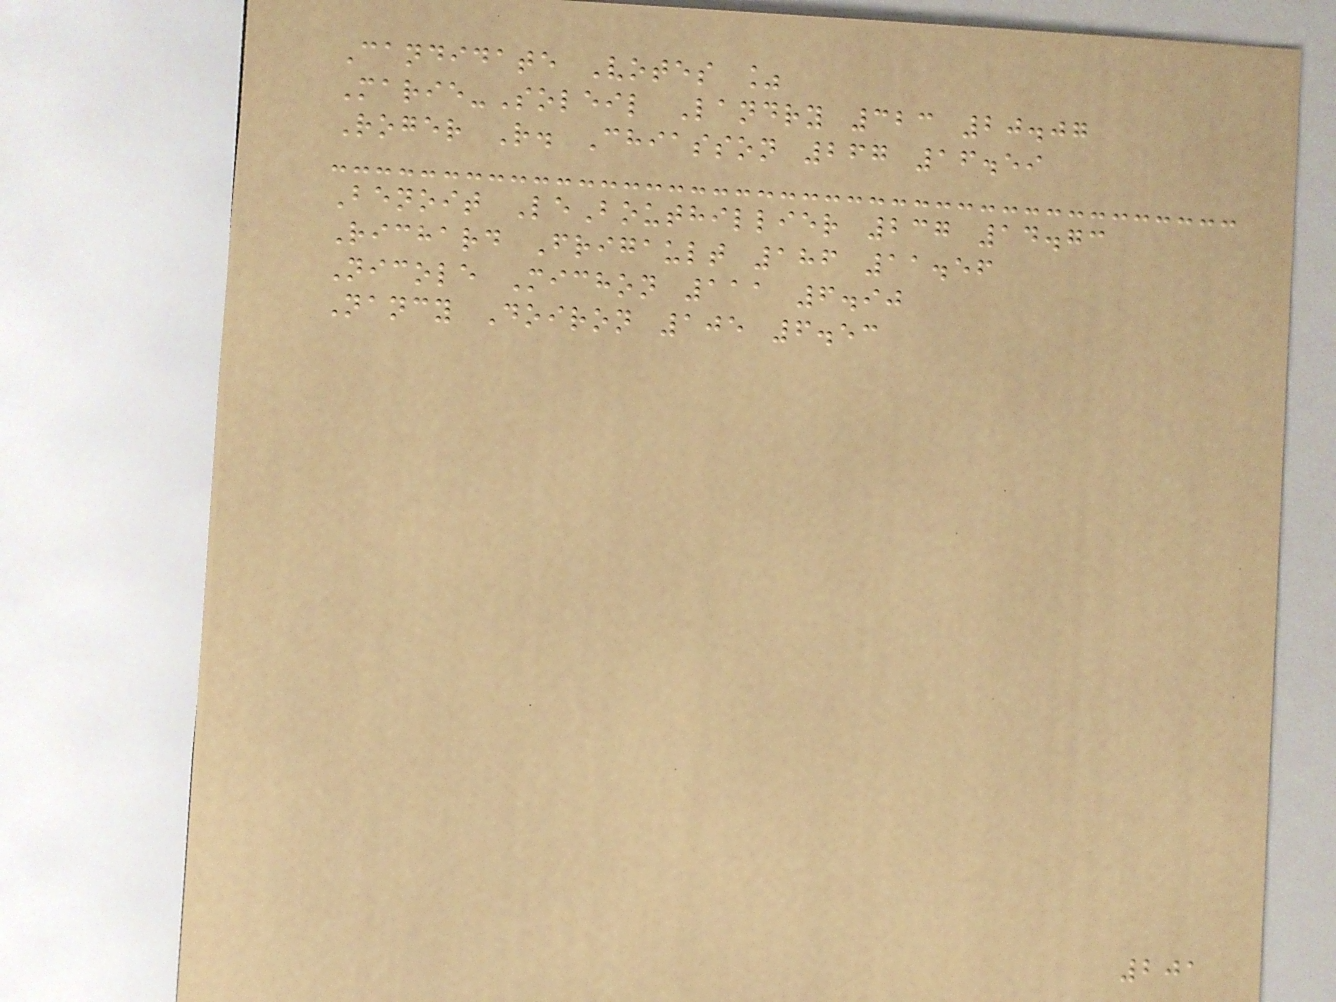Candidate Votes %
Marie-Soleil Landry 323 20.07
Roger R. Chiasson 267 16.59
Benoit LeBouthillier 237 14.73
Richard Frigault 186 11.56
Nicole Michon 111 6.90
Nancy Doiron 105 6.53
201
